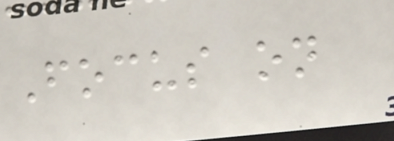Focus on
